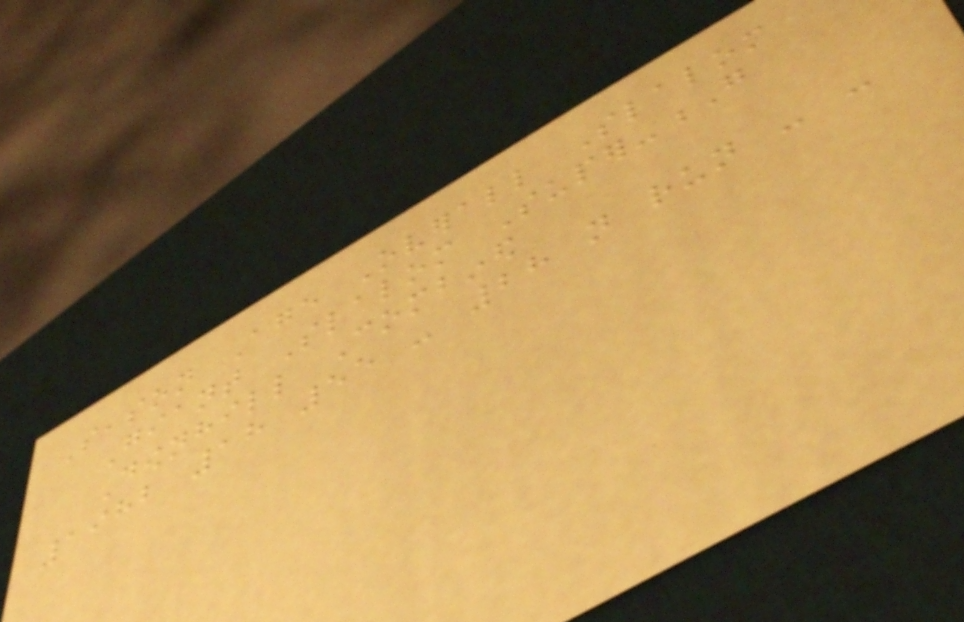Season Age Overall Slalom
Giant Slalom Super-G
Downhill Combined
1982 18 55 - 28 not run - -
